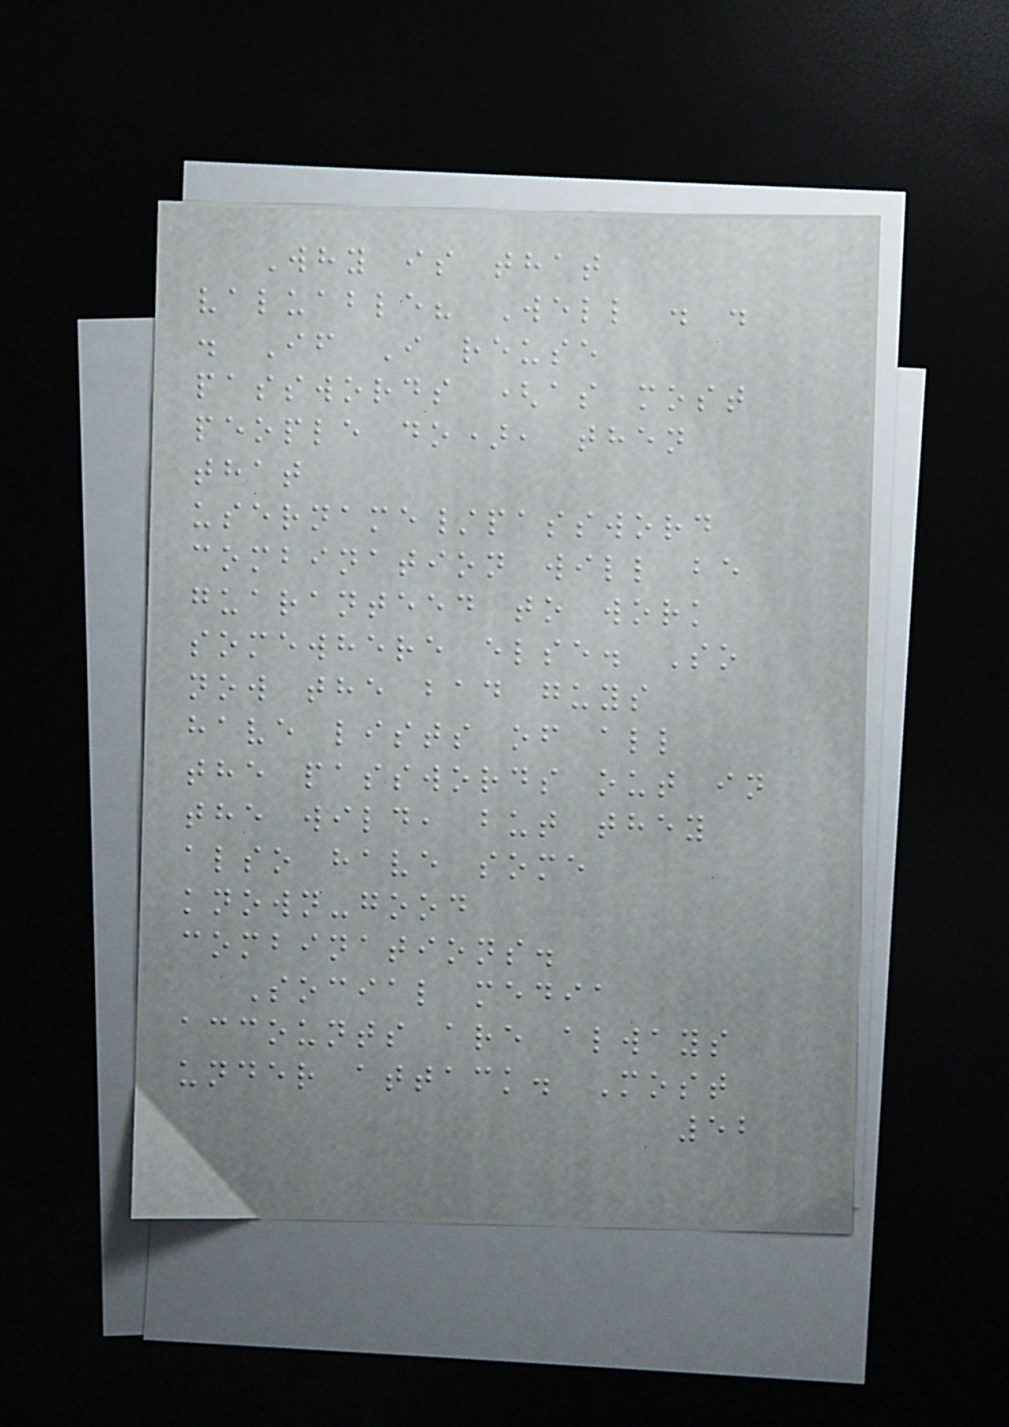Why is that
valuable? Well . .
. If I reuse
passwords (as most
people do), then
that
username/password
combination will be
guaranteed to work
somewhere else. So
now the bad guys
have lists of all
the passwords out in
the wild, but they
also have some
known-good
combinations.
Social media
accounts are always
under attack. Most
52
